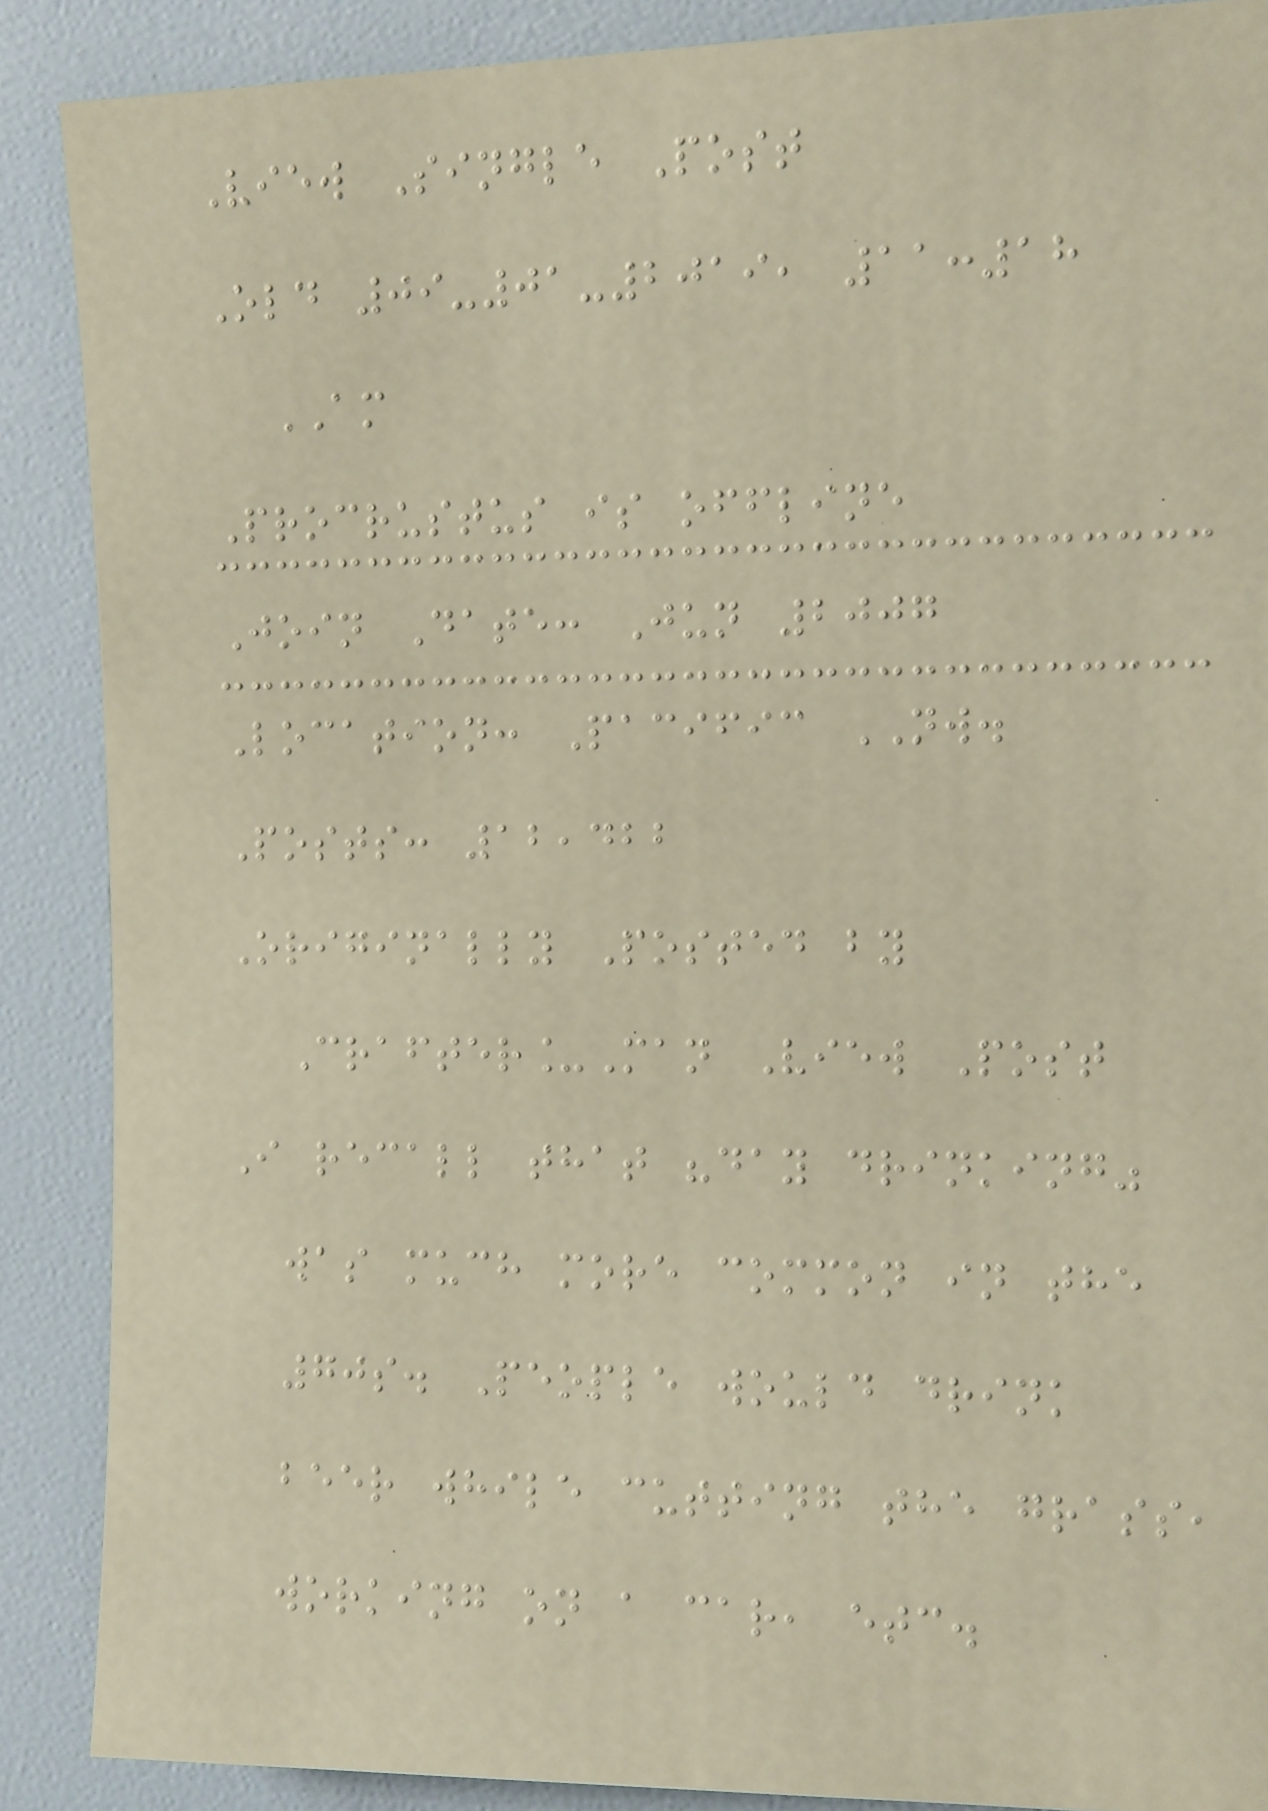View Single Post
Old 09-01-2019, 11:18
AM
Procrustus is offline
Join Date: Jun 2007
Location: Pacific NW.
Posts: 12,422
Originally Posted by
Crafter_Man View Post
I recall that "day drinking"
was much more common in the
70s. People would drink
beer while cutting the grass,
working on a car, etc.
